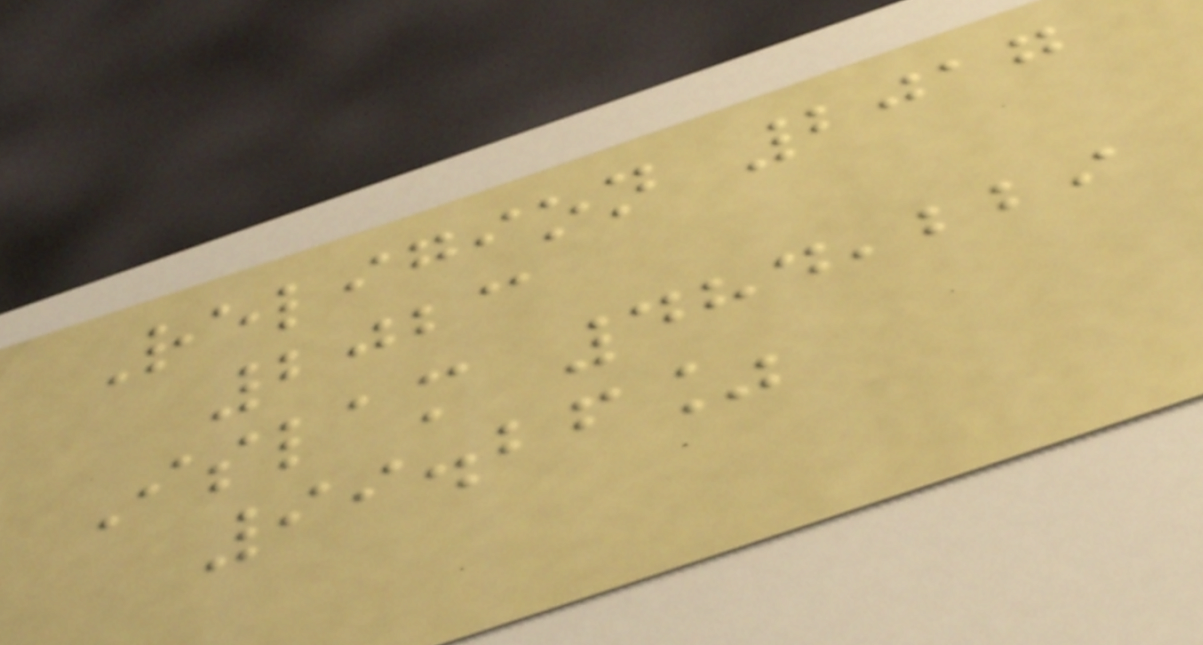Religion 2017
2023
Islam 484,229
99.26%
